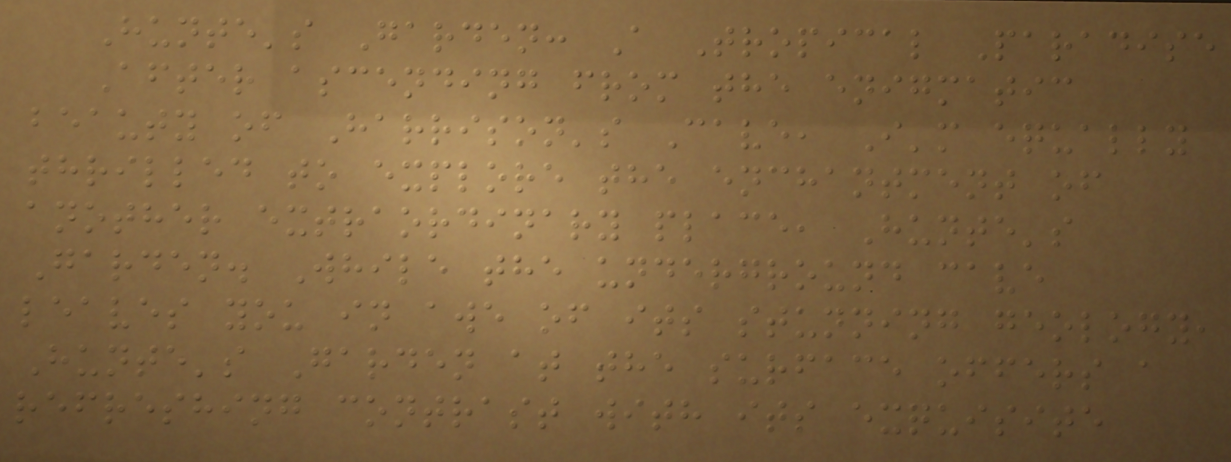Hunte's Garden: A Tropical Paradise
After ascending from the enigmatic
beauty of Harrison's Cave, I'm equally
thrilled to explore the enchantment of
another extraordinary place, Hunte's
Garden. While the underground cave
leaves you in awe of its stunning geology,
Hunte's Garden at the surface offers a
refreshing contrast with its exquisite
